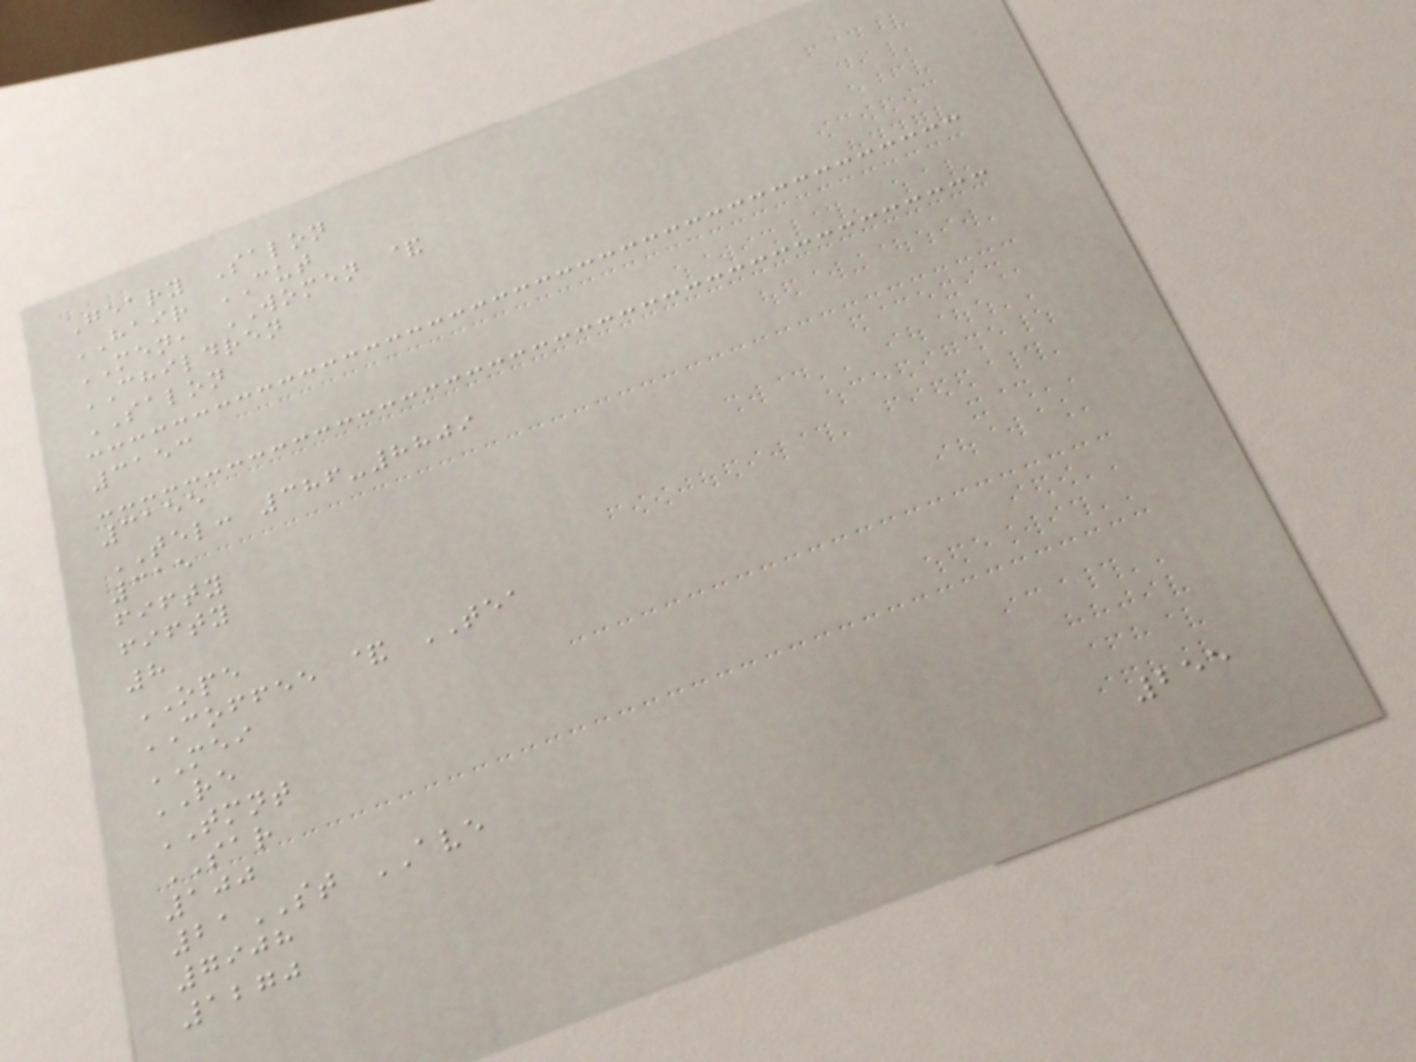Geary Salon
HAIR CUT
MEN, WOMEN &
CHILDREN
SALON
3153
3155
TEL: 386-8809
315
fifty
fifty
8
OPE
COFFEE & TEA
MEI
RE
TMNT
SAR
100
21ST AVE
7908
1270
255
